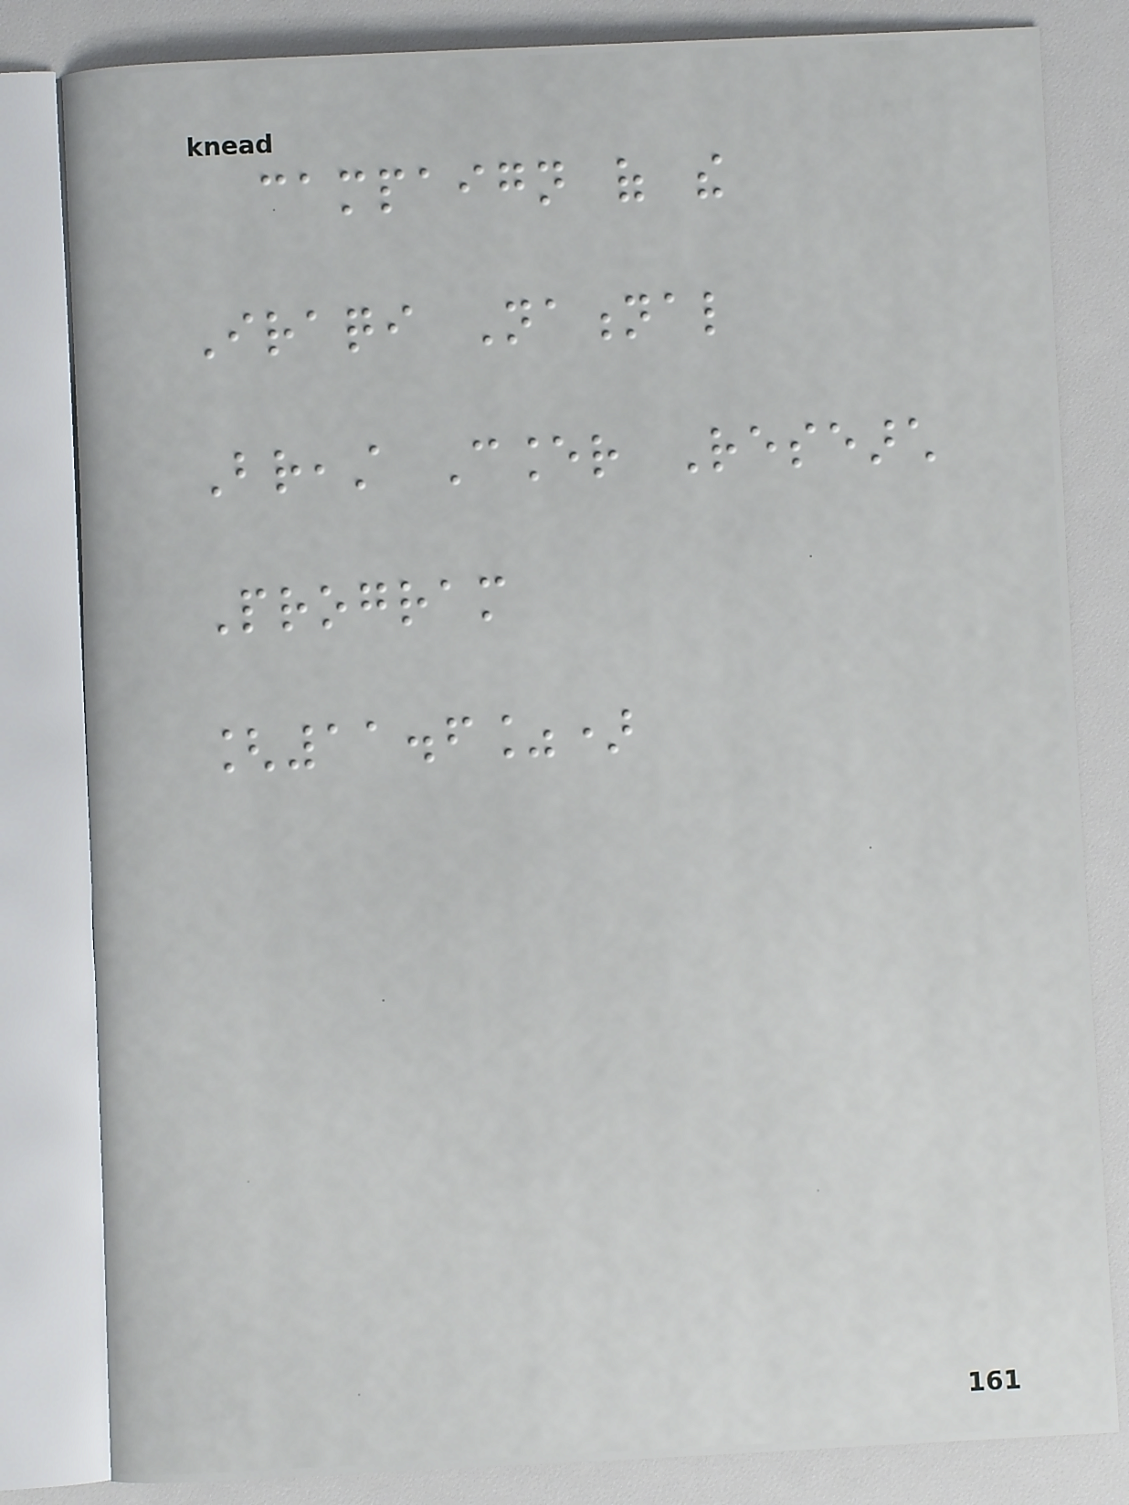campaign of the
Iraqi National
Breast Cancer Research
Program
[11.6%)
